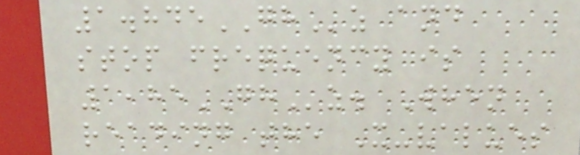1.845GHz and
stop frequency is
1,85GHz. When
reading the X-values
